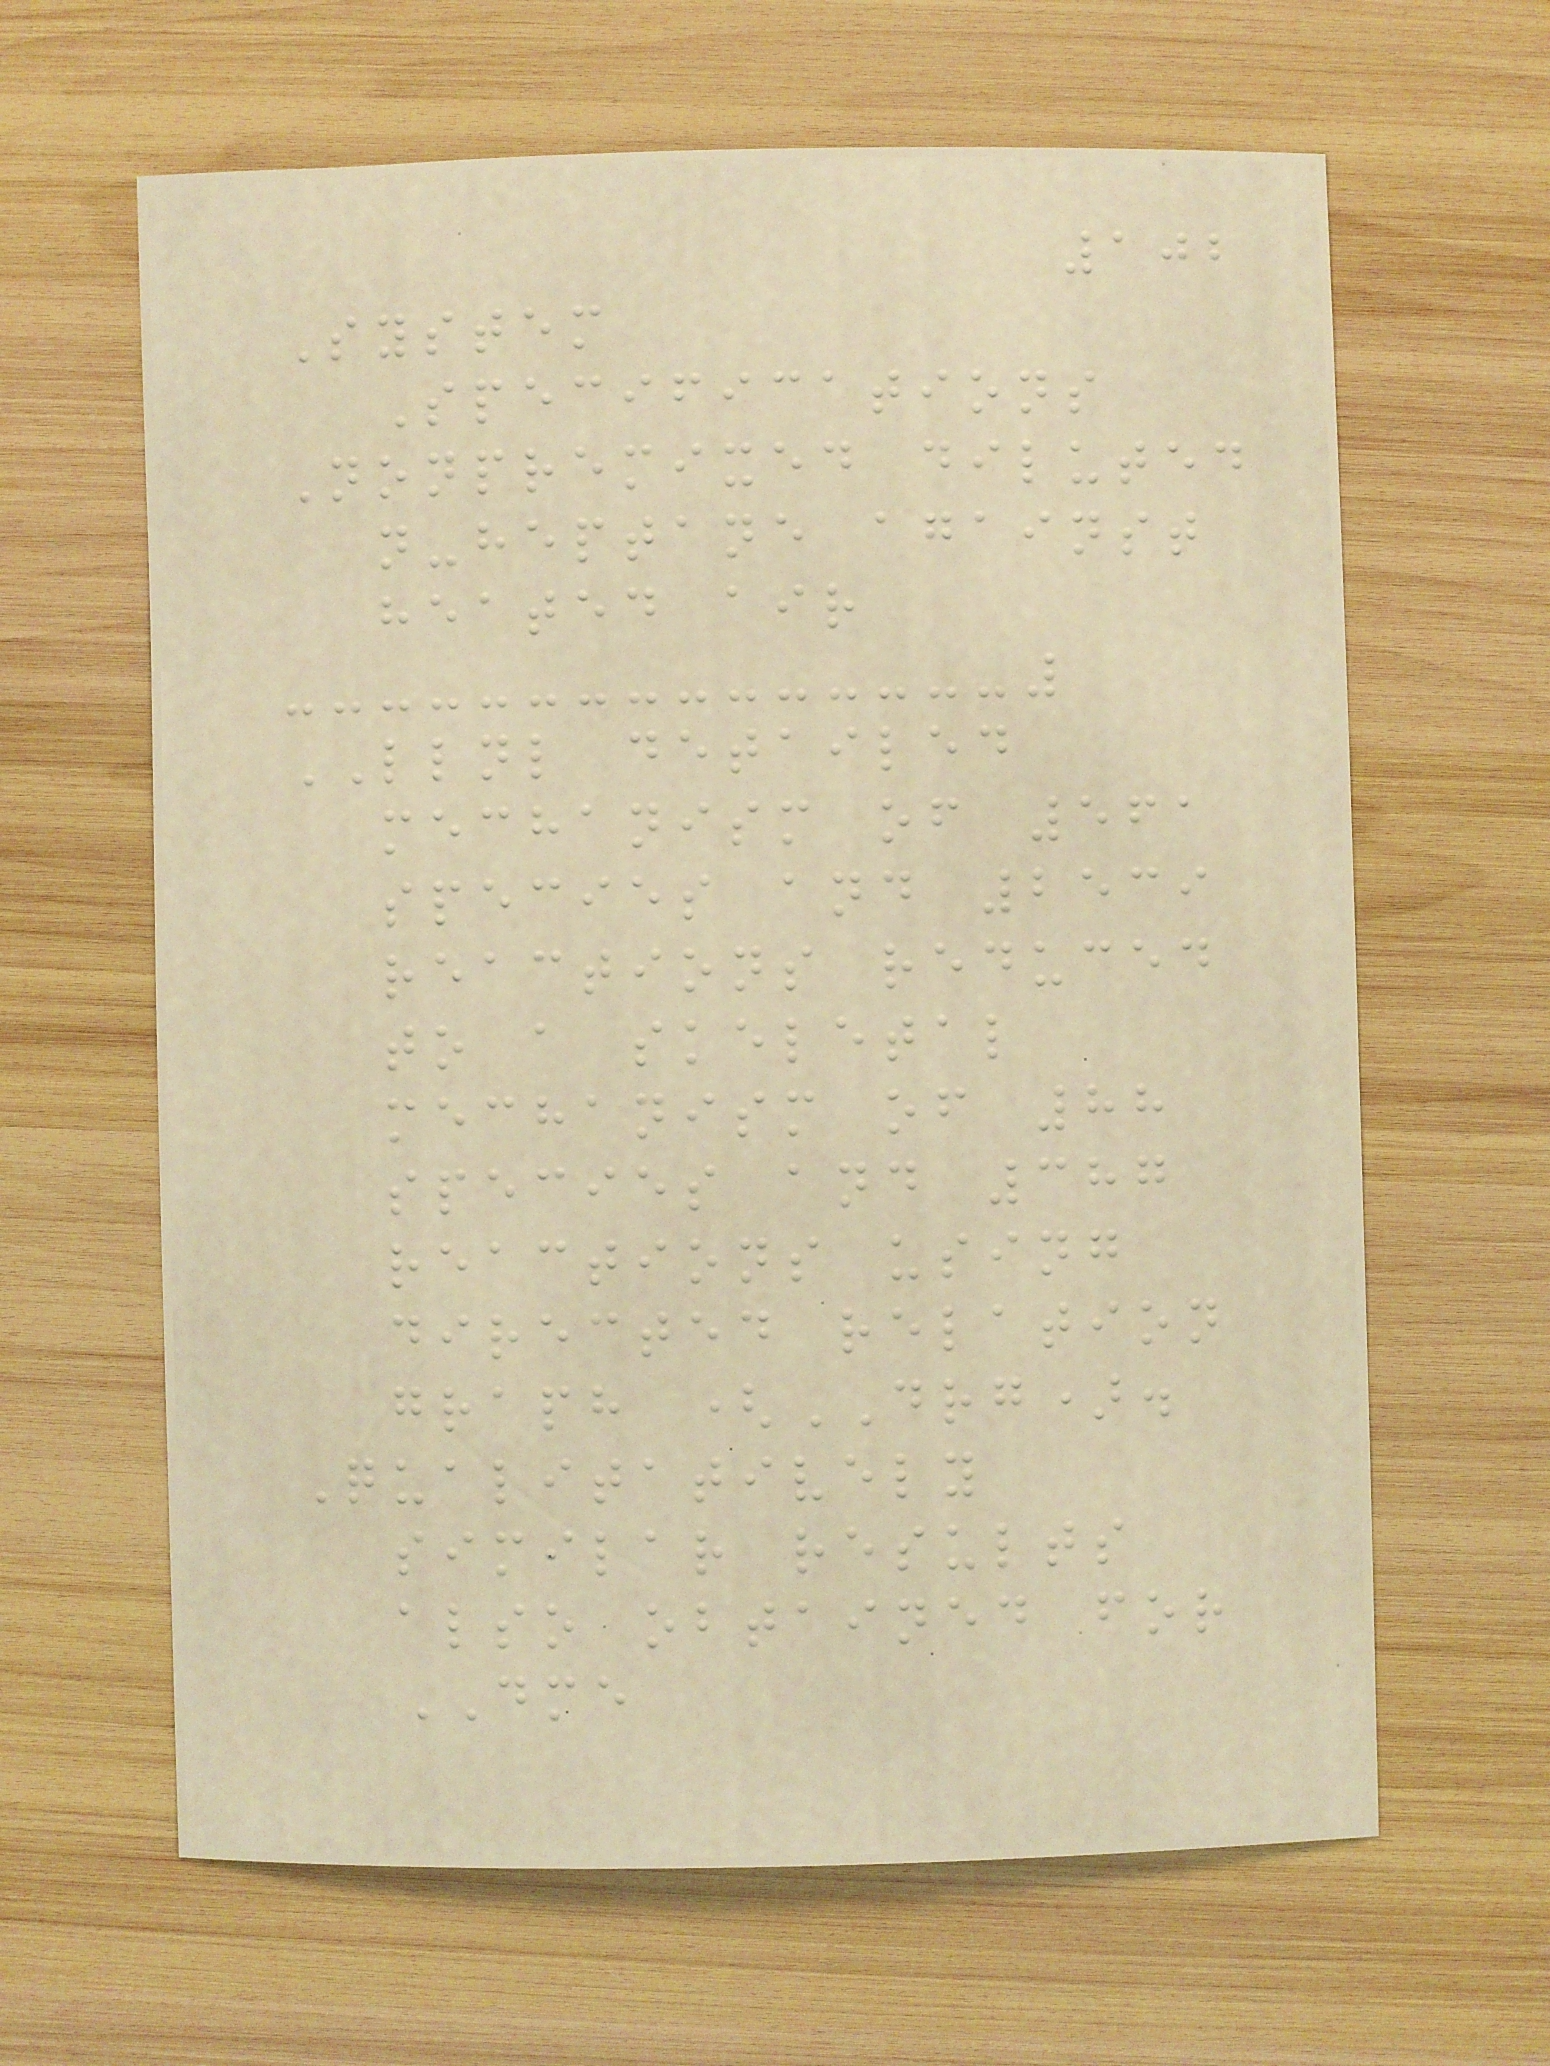102
System
Specifications
Nonpremixed diluted
n-heptane against
heated air
LLNL detailed
mechanism of 561
species and 2539
reactions reduced
to a skeletal
mechanism of 88
species and 387
reactions using
directed relation
graph (DRG).
Qualitatively
similar results
also obtained for
DME
